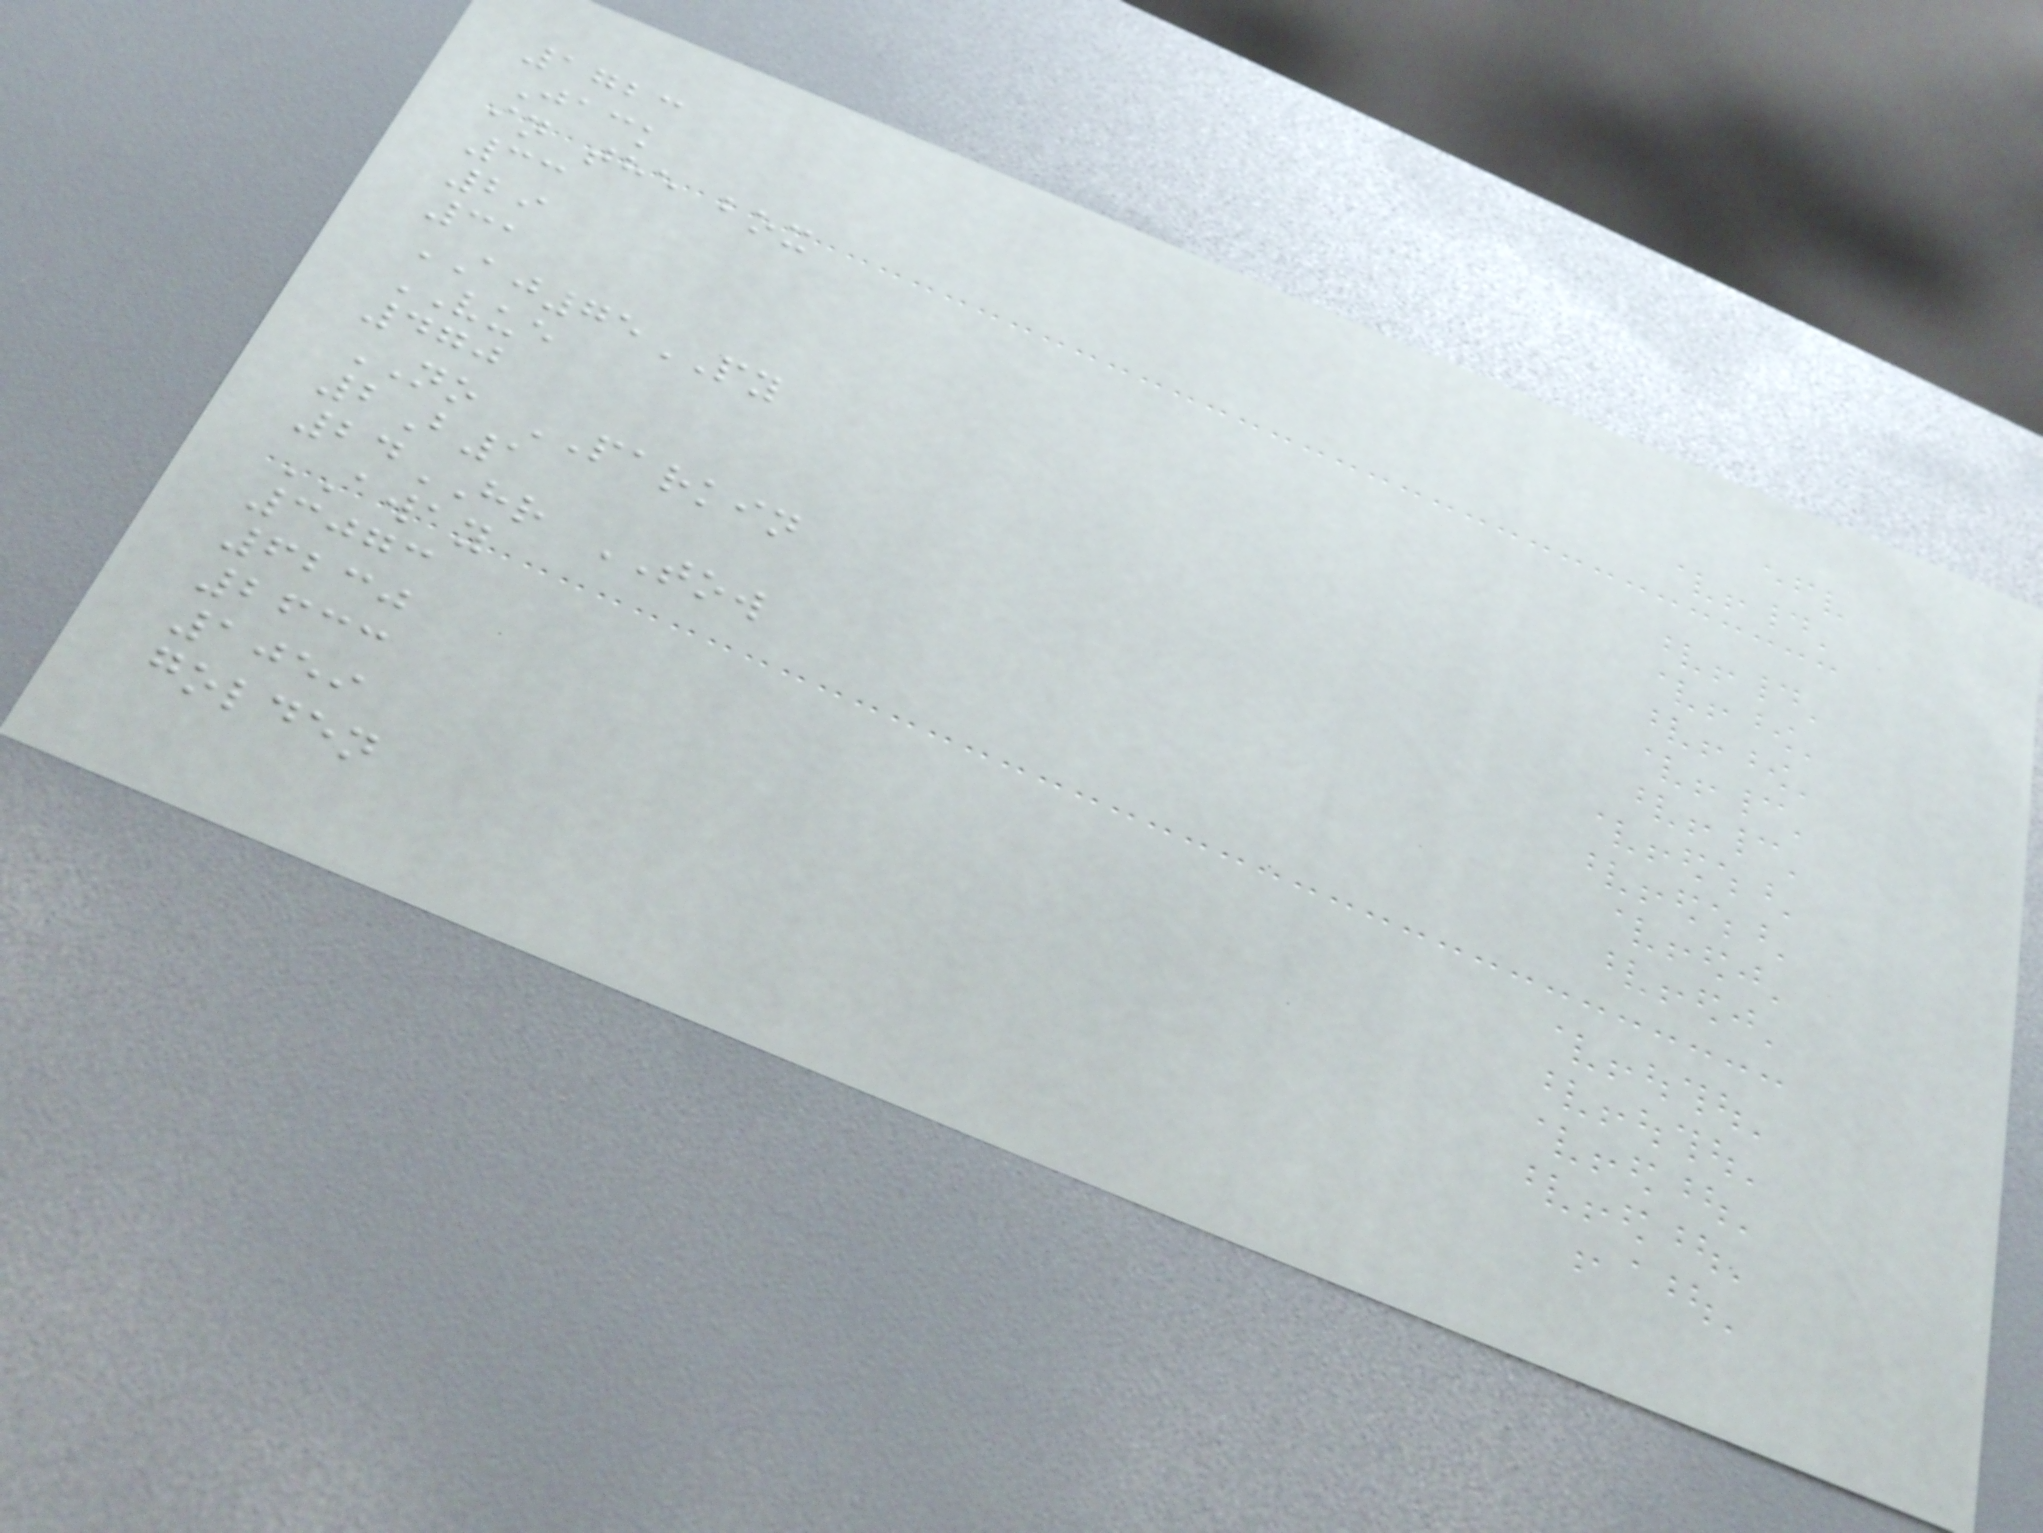1723
Jack
in the box
33
29
31
AJ75PY
VUE
470
NO PARKIN
2B1
24HR TOW
AWAY
3073
6230
2633
1059
golden
